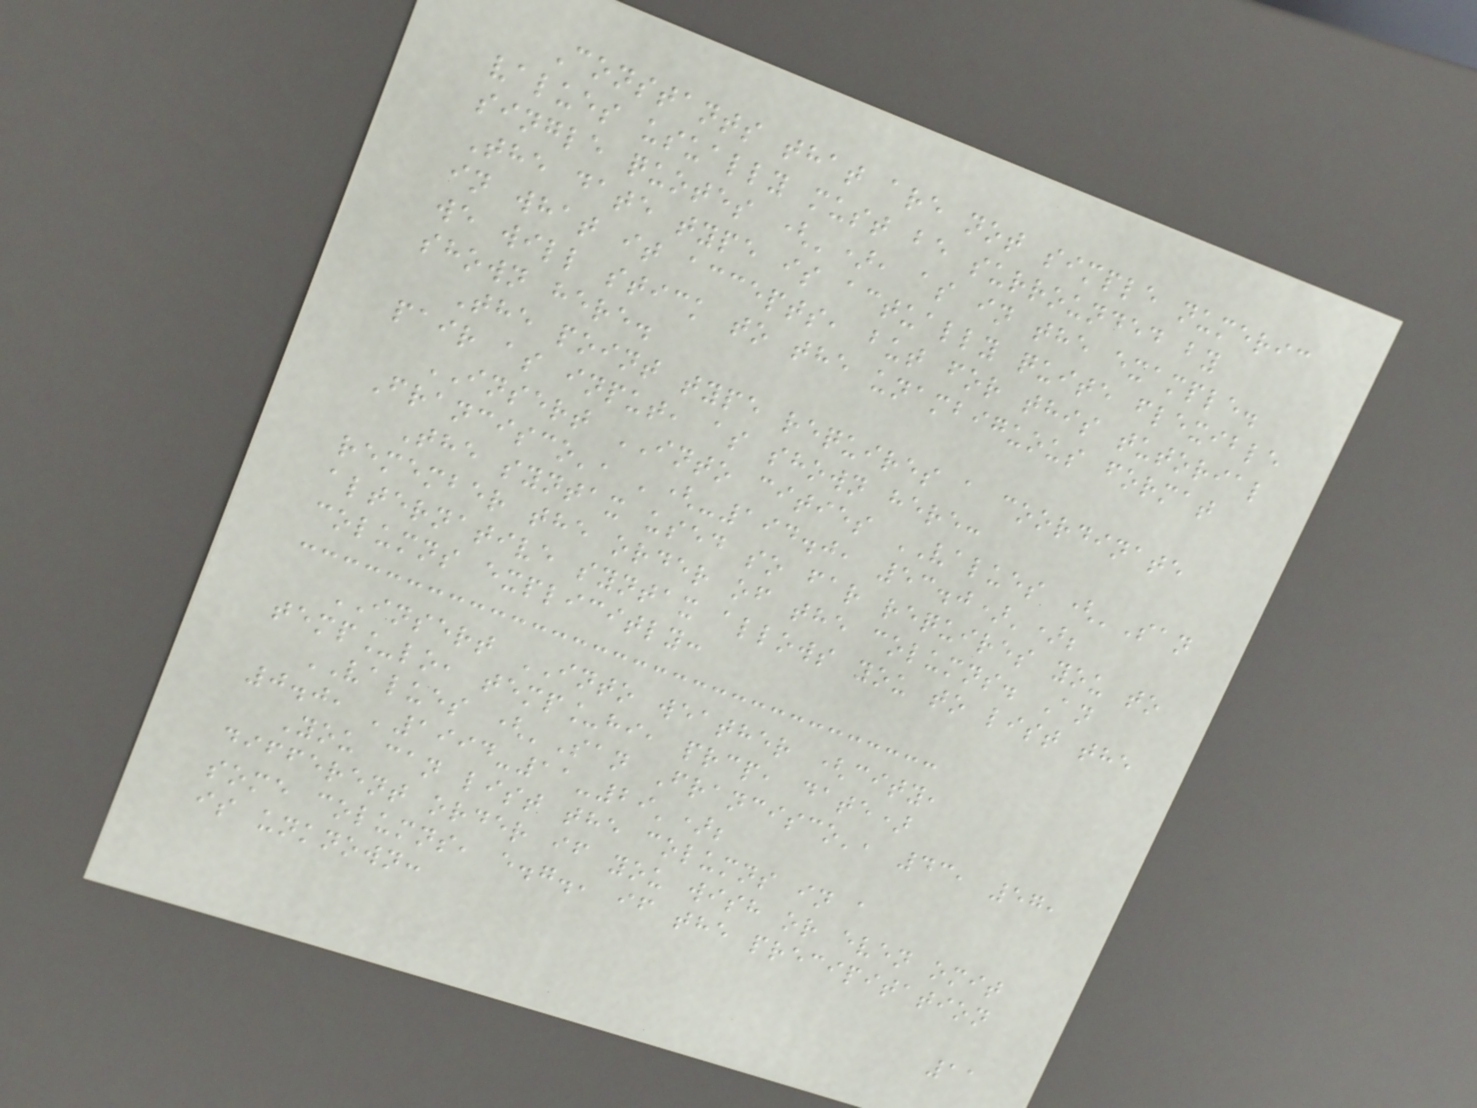Constants that are not simple numeric
values usually must be surrounded by
single quotes ('), as in the example.
The date type is actually quite flexible
in what it accepts, but for this tutorial
we will stick to the unambiguous format
shown here.
The point type requires a coordinate
pair as input, as shown here:
INSERT INTO cities VALUES ('San
Francisco', '(-194.0, 53.0)');
The syntax used so far requires you to
remember the order of the columns. An
alternative syntax allows you to list the
columns explicitly:
INSERT INTO weather (city,
temp_lo, temp_hi, prcp, date)
VALUES ('San Francisco', 43, 57,
0.0, '1994-11-29');
You can list the columns in a
different order if you wish or even omit
some columns, e.g., if the precipitation
is unknown:
11
